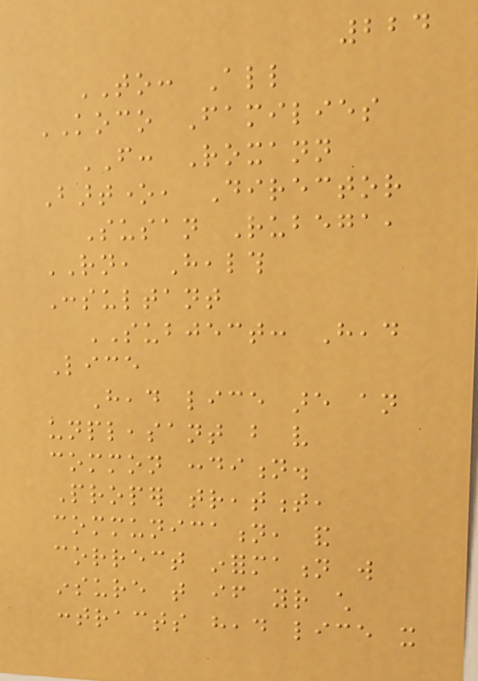224
TO: All
KOCO Families
FROM: Roxann
Bartone, Director
Susan Rubega,
RN, Health
Consultant
SUBJECT: Head
Lice
Head lice are an
unpleasant but very
common condition.
Proper treatment,
communication, and
correct information will
insure that if your child
contracts head lice it
